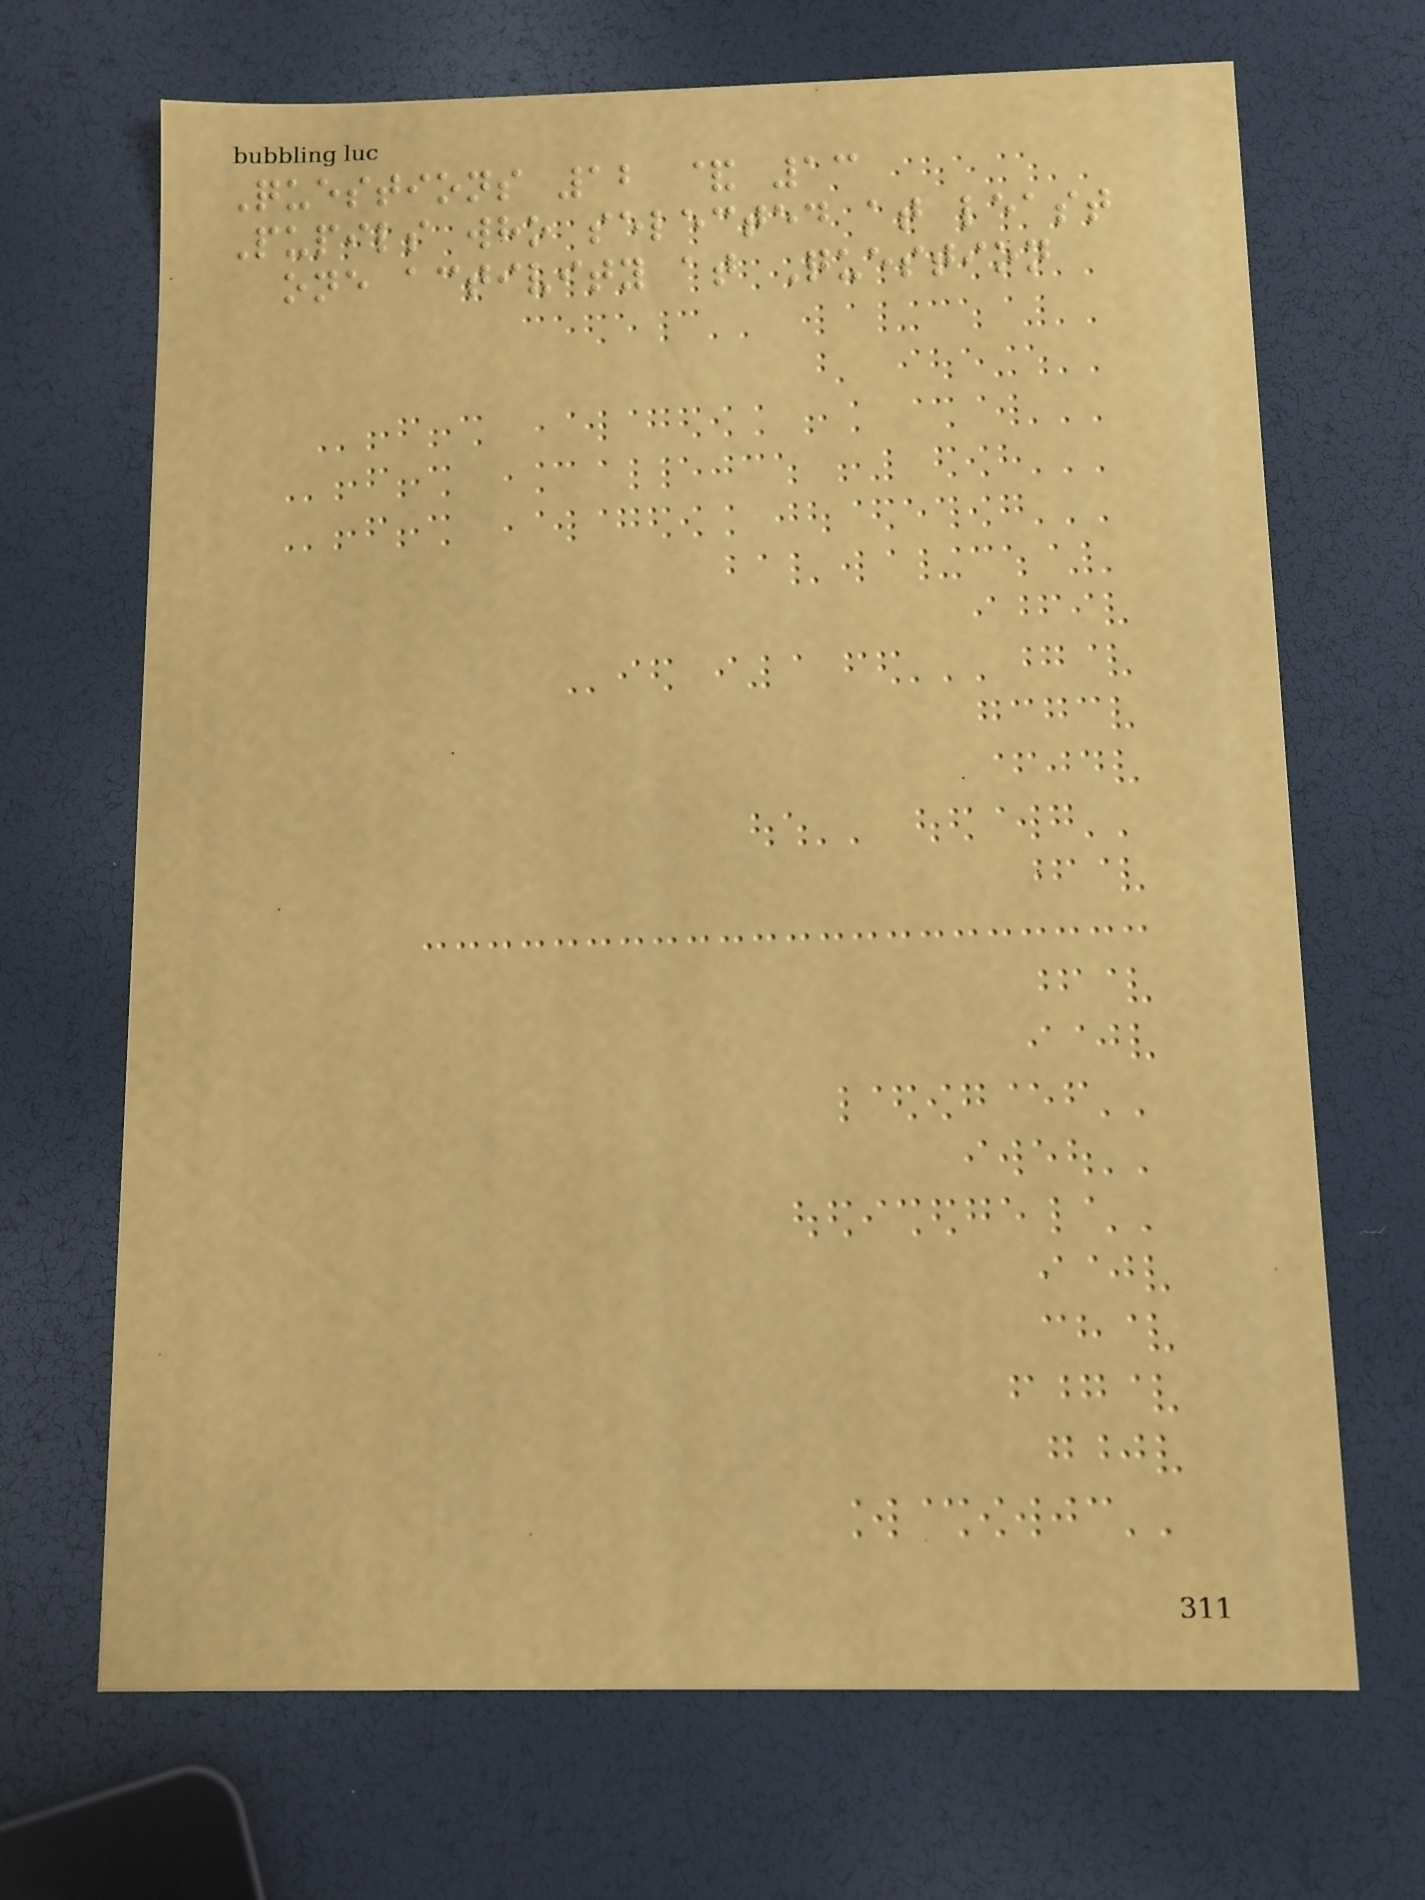Questions 12 & 13
Pupils who selected at least
one activity at Question
